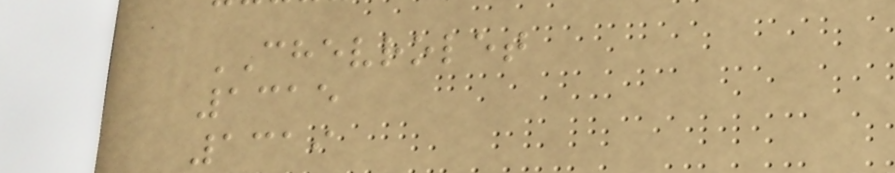CHEVROLET
1315
1319
